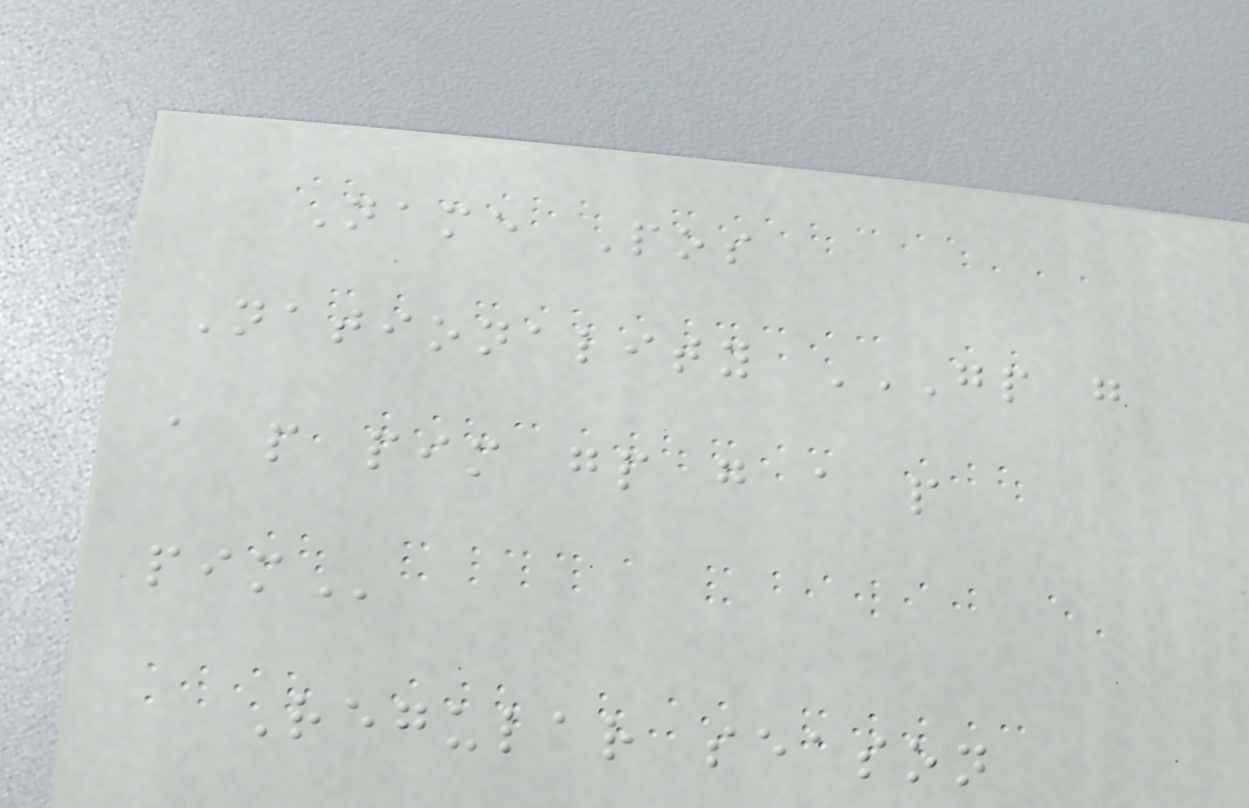Name Pos
Nationality GP G
A P PIM GP G A P
PIM
Regular season
